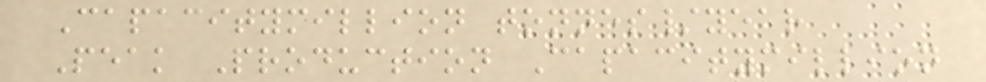Capacitymillion tonnes/year
Peak Production Capacitymillion
